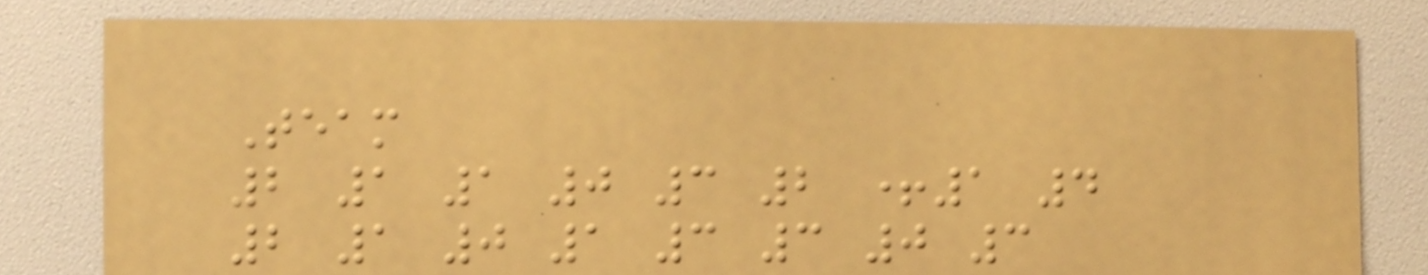Team
2 1 1 0 3 2 +1 4
2 1 0 1 3 3 0 3
